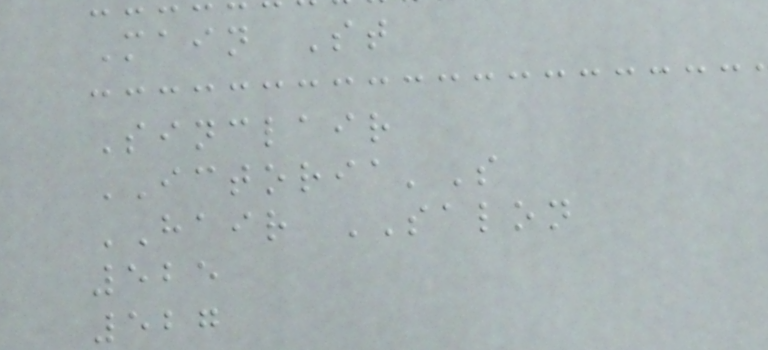Main St
Sinclair
ICTORIA'S
HAIR SALON
525
527
